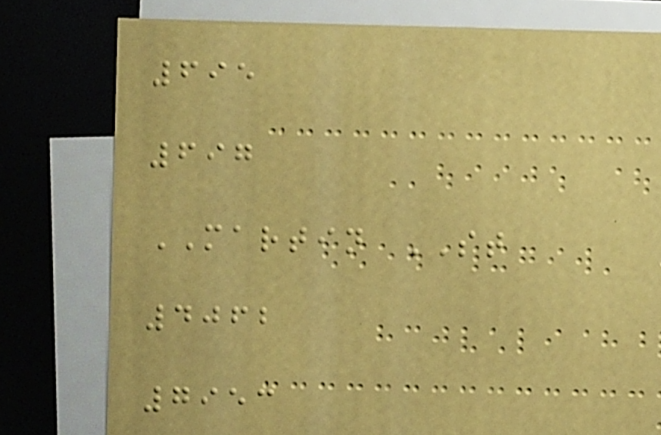695
697
MARTIN ST
4062
7953
